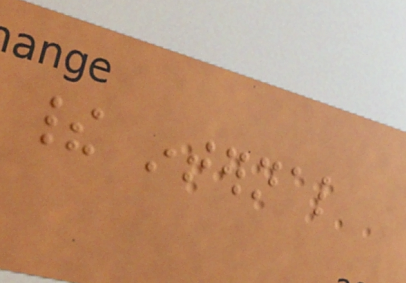their internal
